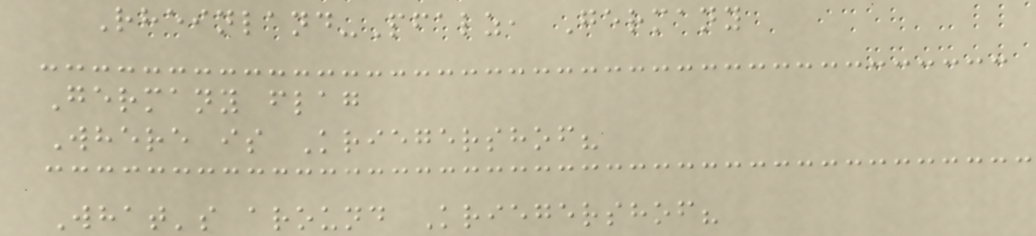Rheinland-Pfalz, Germany
Germany flag
Where is Kriegershof?
What's around Kriegershof?
